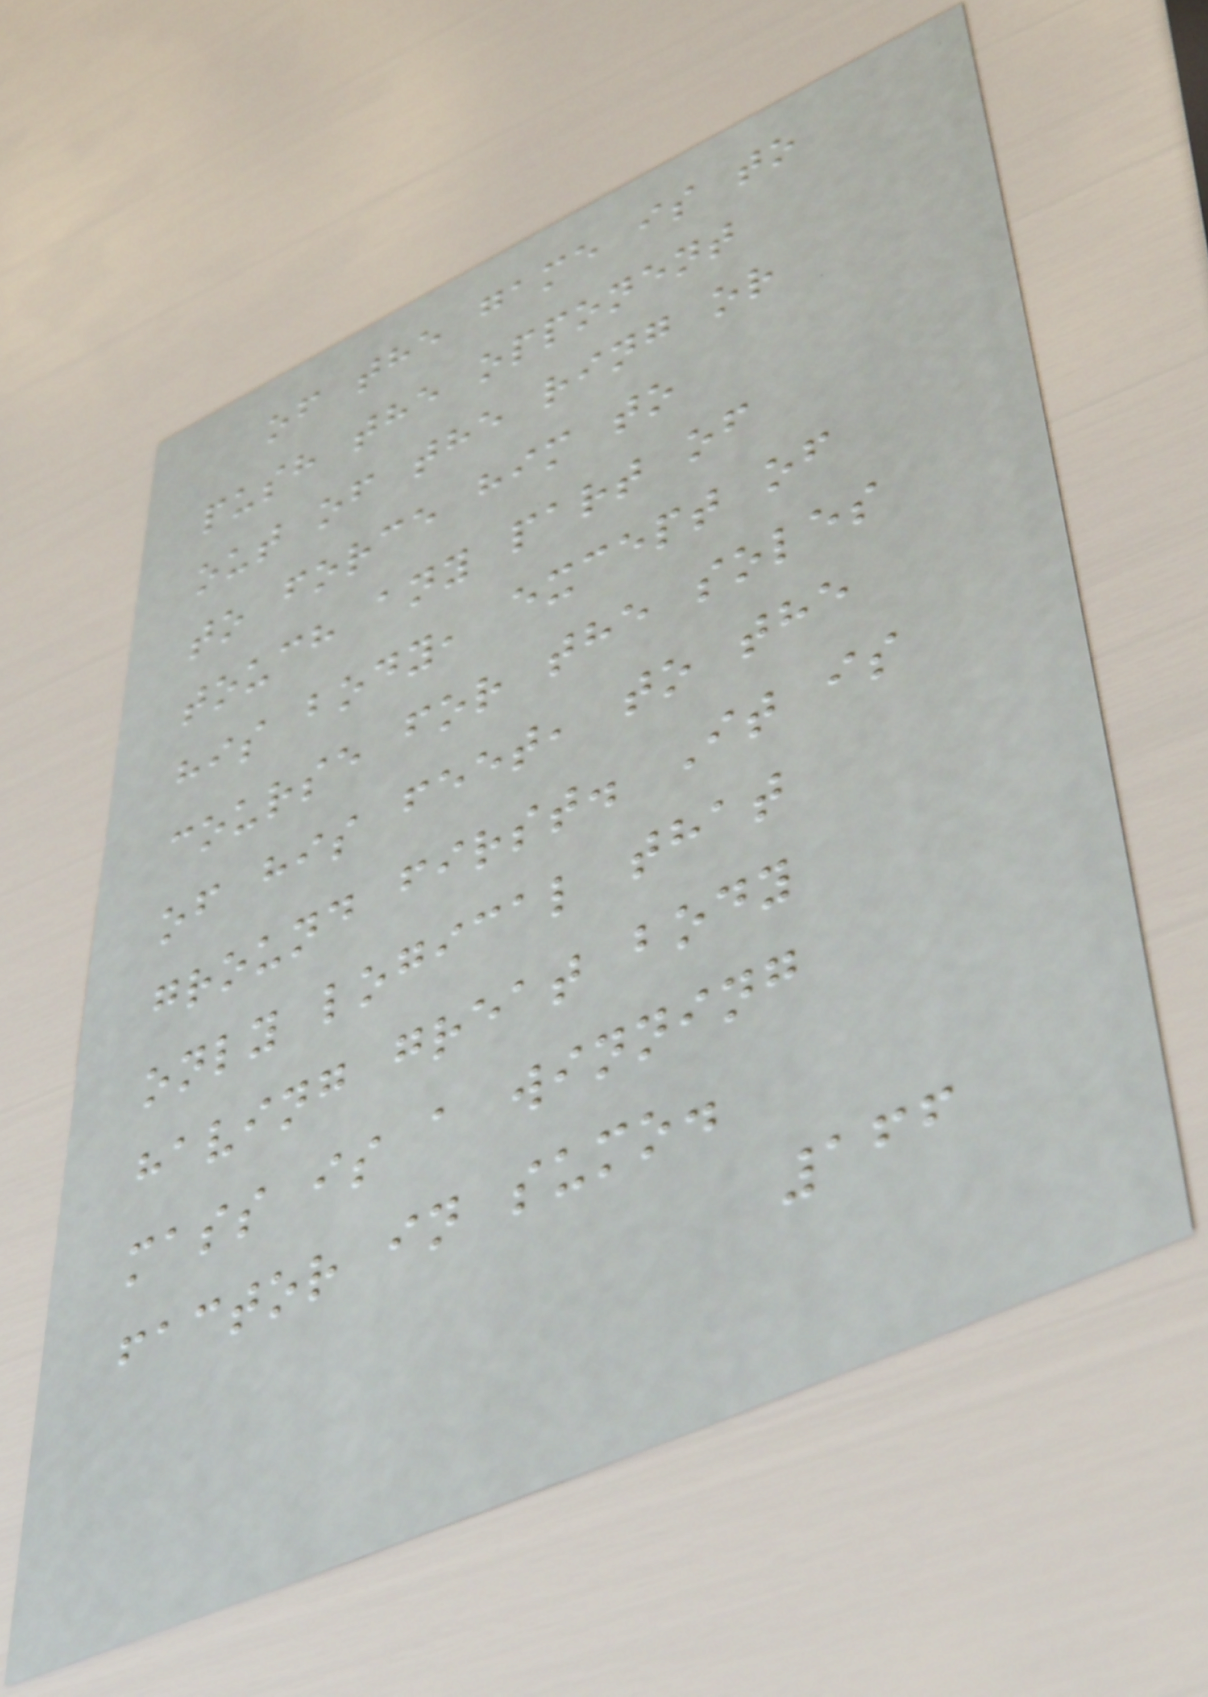of the game is to
push the opponent
out of the ring or
to force him to
touch any part of
his body, except of
course for the soles
of his feet, to the
ground first. It is
only logical that
having great body
mass is a winning
factor in sumo.
166
